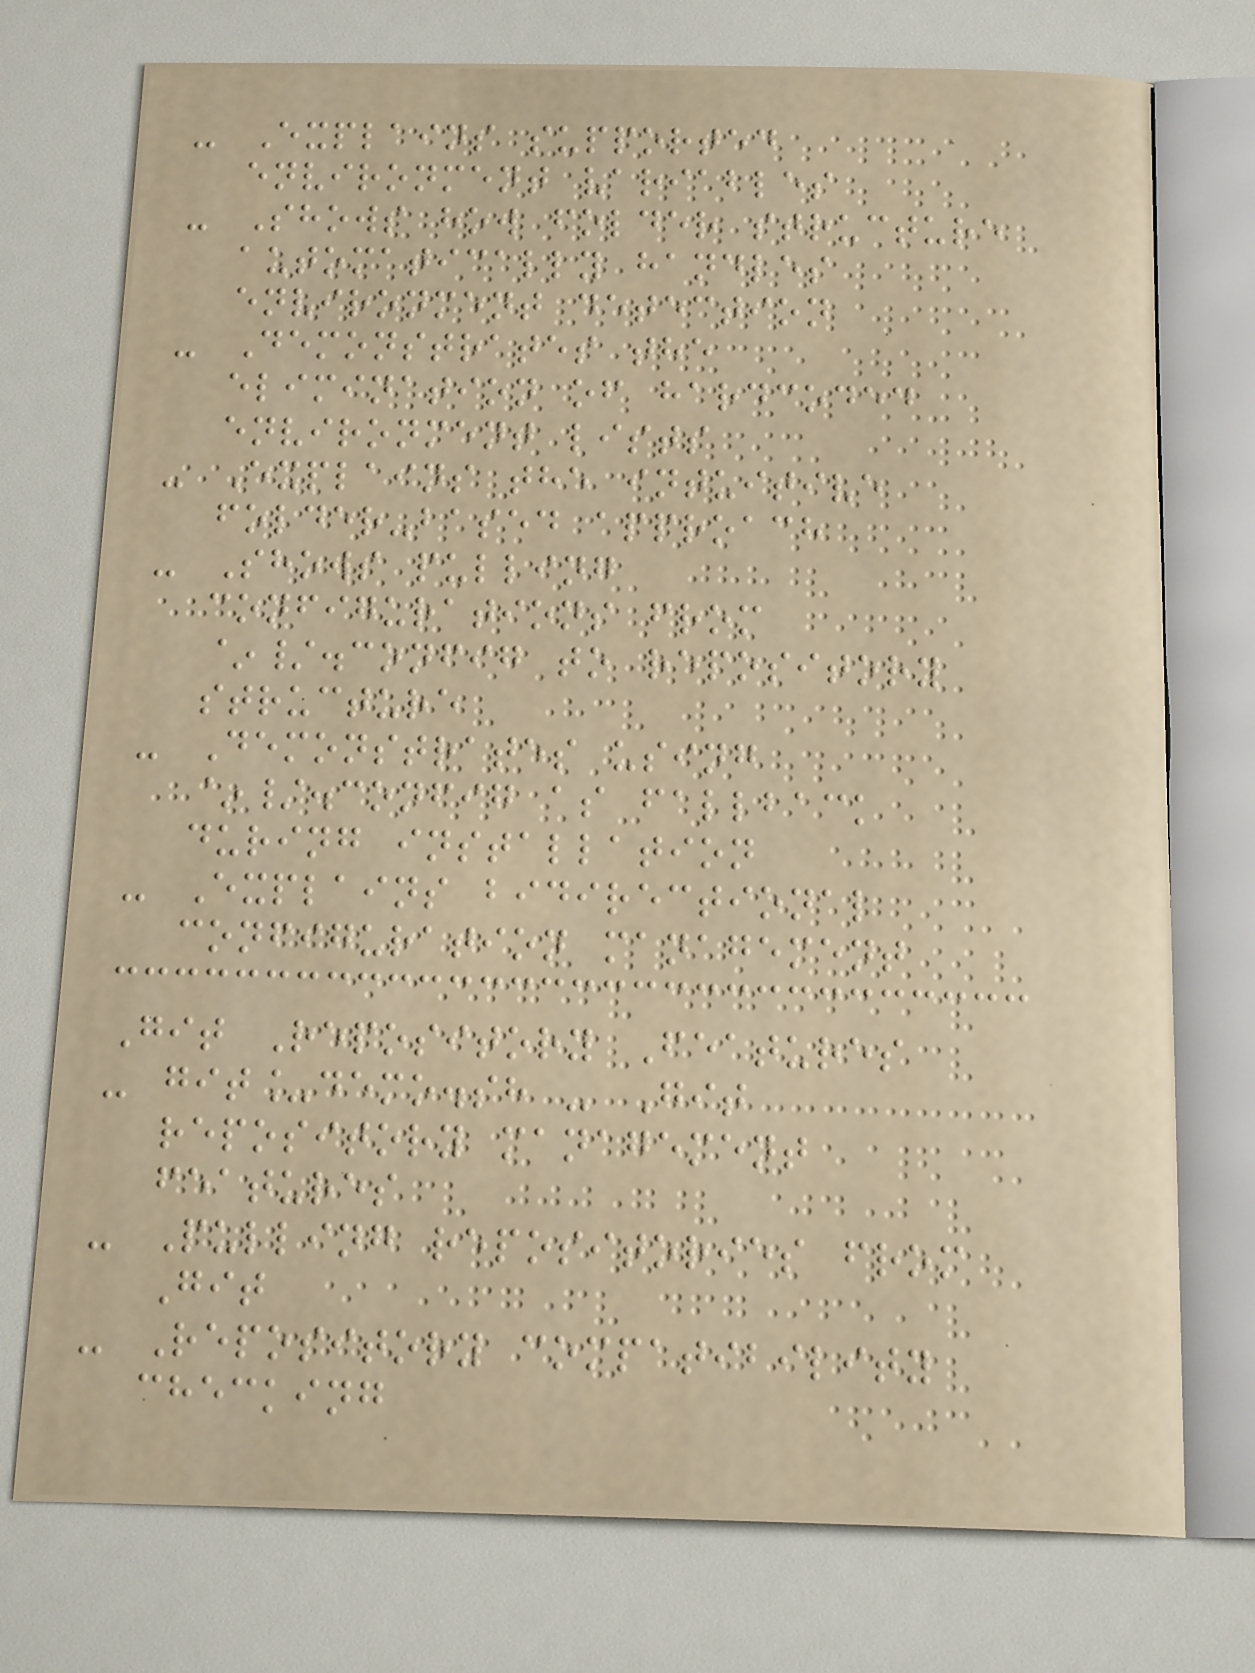- Explains supported
environment variables
- Shows how folder structure
automatically handles
environment detection
- Demonstrates the
elimination of hardcoded
environment lists
- Explains the intuitive
folder-based approach
- Shows pulling
configurations from
~/.config to repository
structure
- Demonstrates using
~/.config as fallback
during installation
- Explains bidirectional
configuration management
Git Repository Features
- git_demo.sh - Git
repository management
features
- Pulling repositories from
Git
- Repository compatibility
checking
